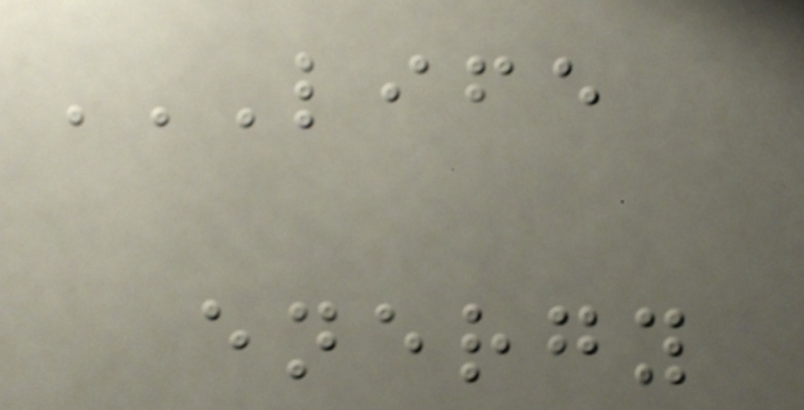LIFE
ENERGY
